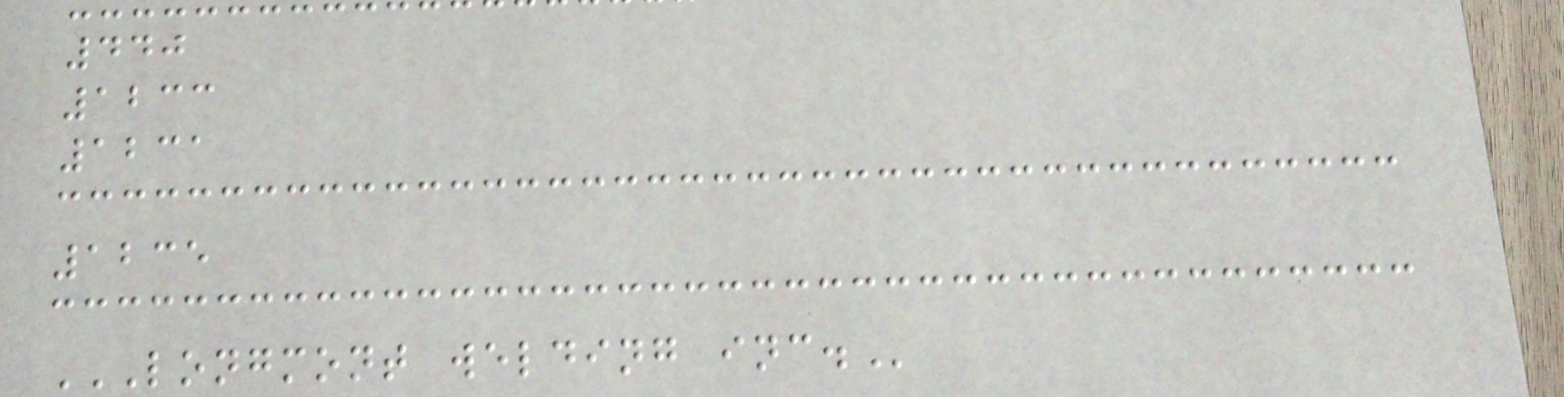440
1233
1231
1235
LONGMONT WELDING INC.
